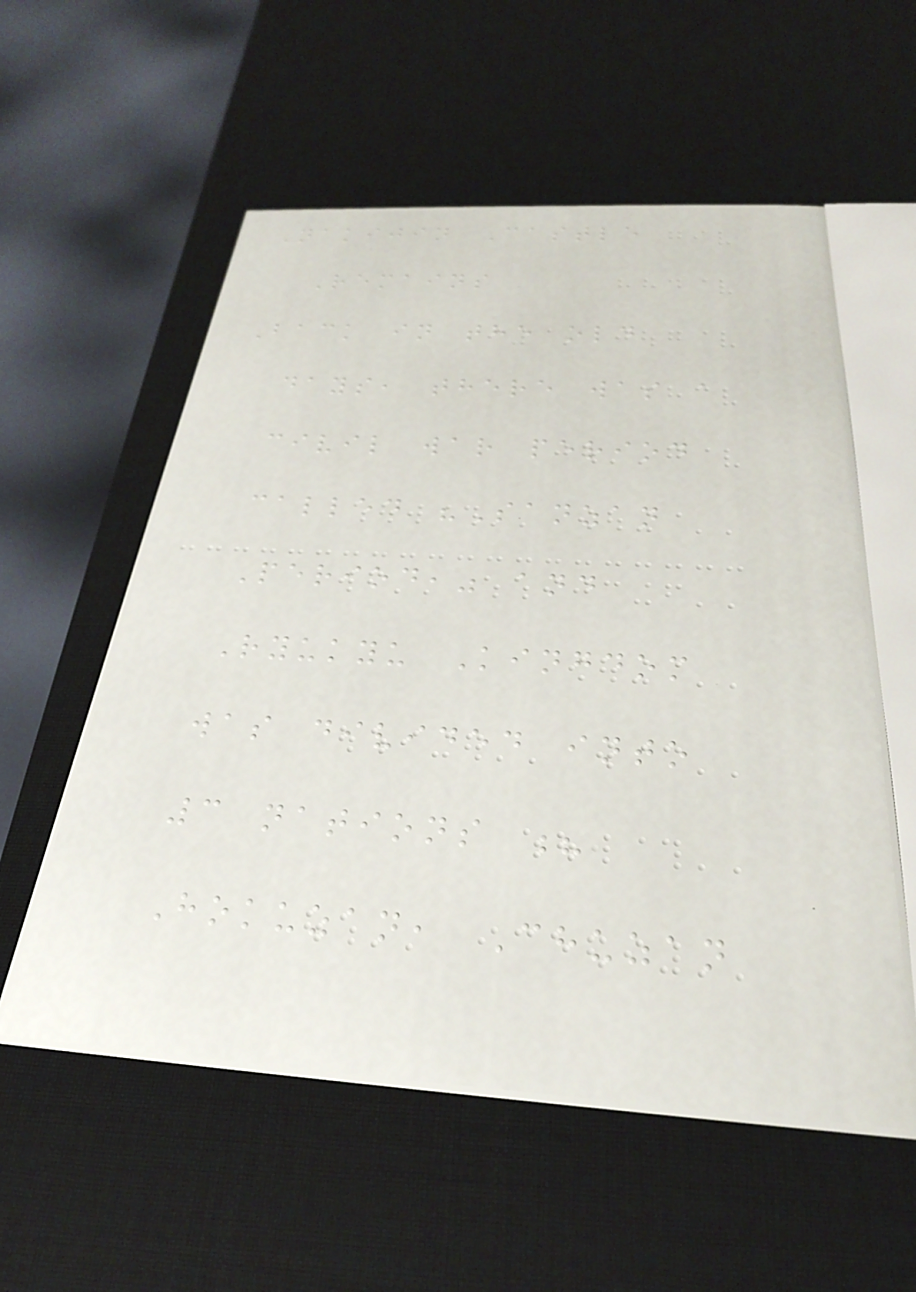Nakijin Castle
Remains
Back in the old
days, there was a
civil war period
called "Sanzan
Period," and
Ryukyu Kingdom
was divided into
3 nations ?
Hokuzan, Chuzan
